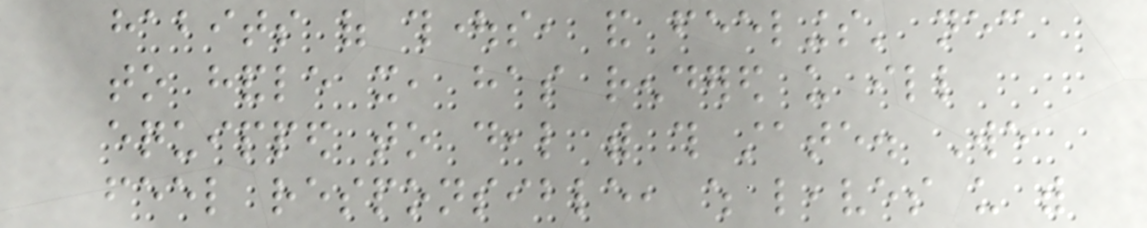habits of thoughts, and feelings' necessary
to handle it, has rendered us ill
equipped to deal with this state. We
feel responsible, which leaves us with
